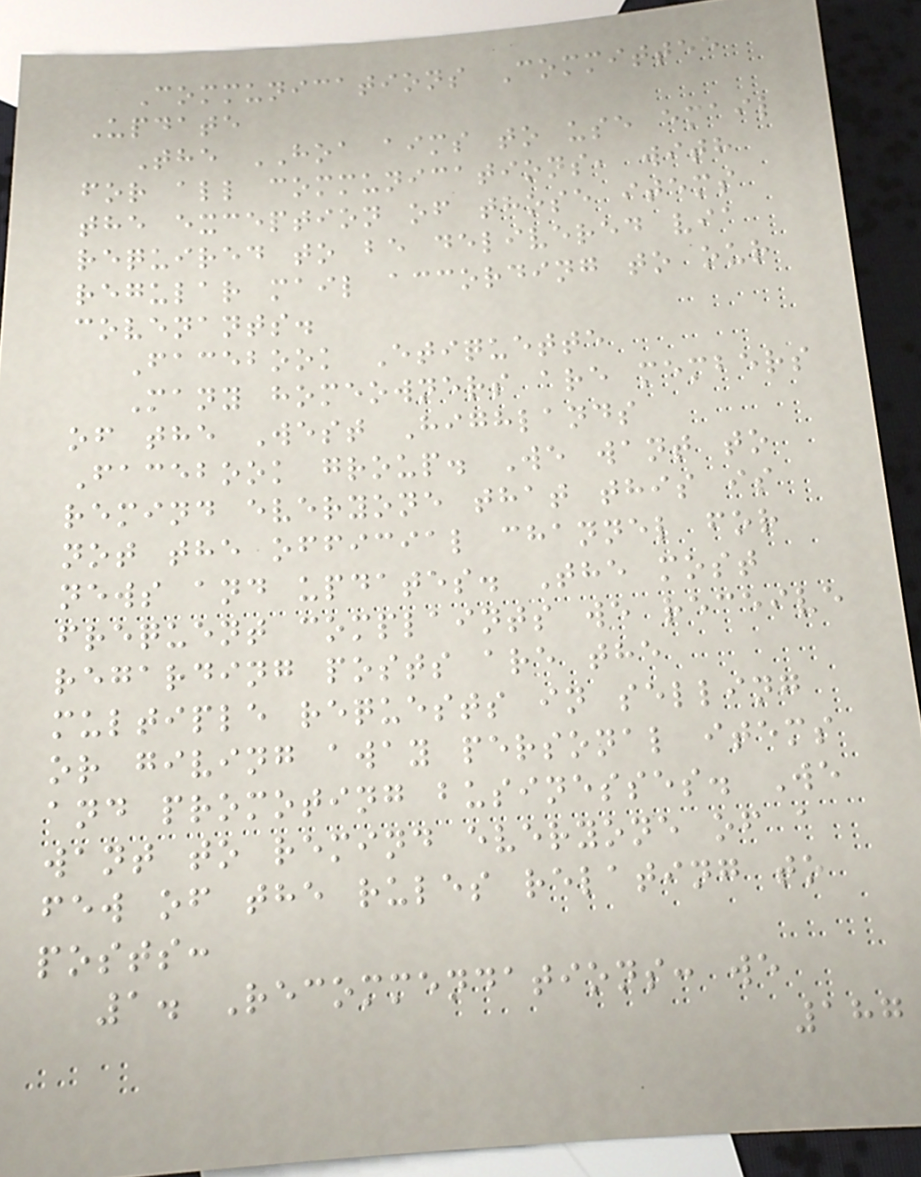Communications Committee
Update
The HOA aims to use email
for all communications, with
the exception of those items
required to be delivered via
regular mail according to our
covenants.
Facebook Etiquette
Many homeowners are members
of the West Highlands
Facebook group. We want to
remind everyone that this is
not the official channel for
news and updates. The most
frequent complaints we receive
regarding posts are the
multiple requests in selling
or giving away personal items
and promoting businesses. We
want to remind everyone of a
few of the rules relating to
posts:
1. Recommendations: we
187
